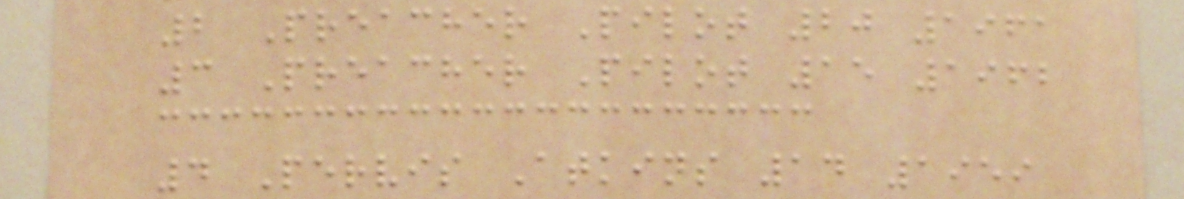2 Preacher Pilot 20 1961
3 Preacher Pilot 15 1962
4 Pervis Atkins 14 1959
